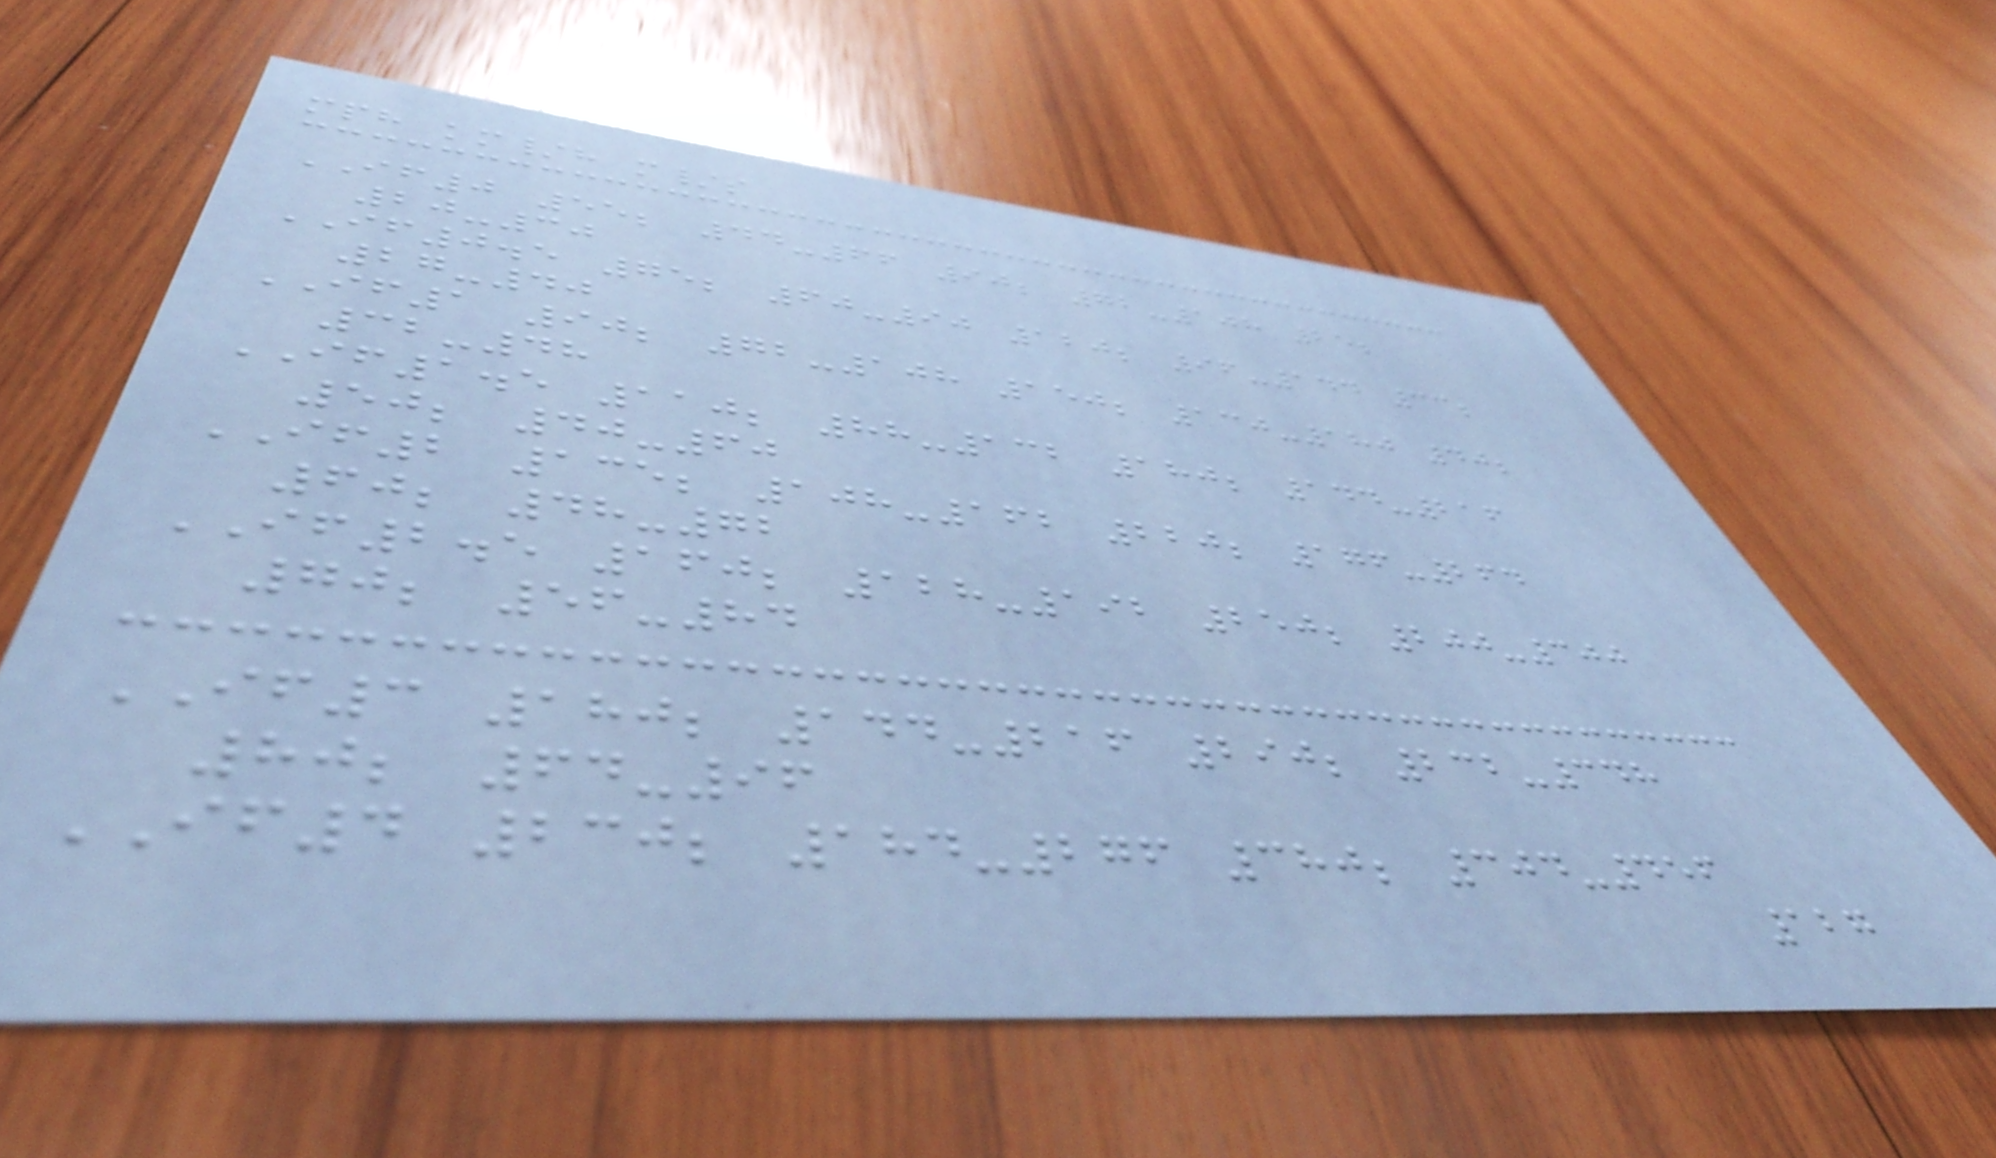mph km/h m/s
IF0 55; 44-66 90; 72-108 25;
20-30
IF0.5 75; 60-90 120; 96-144 33;
27-40
IF1 90; 72-108 150; 130-180 40;
32-48
IF1.5 110; 88-132 180; 144-216
50; 40-60
IF2 135; 108-162 220; 176-264
60; 48-72
IF2.5 160; 128-192 250; 200-300
70; 56-84
IF3 180; 144-216 290; 232-348
80; 64-96
IF4 230; 184-276 380; 304-456
127
